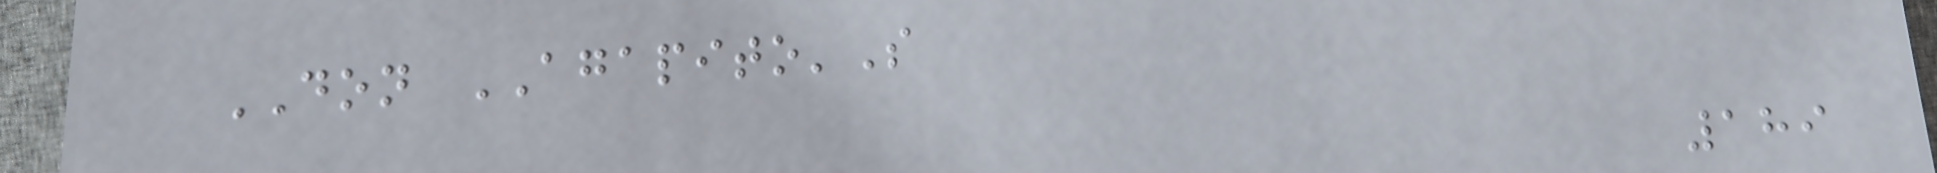DON AGAPITO'S
189
